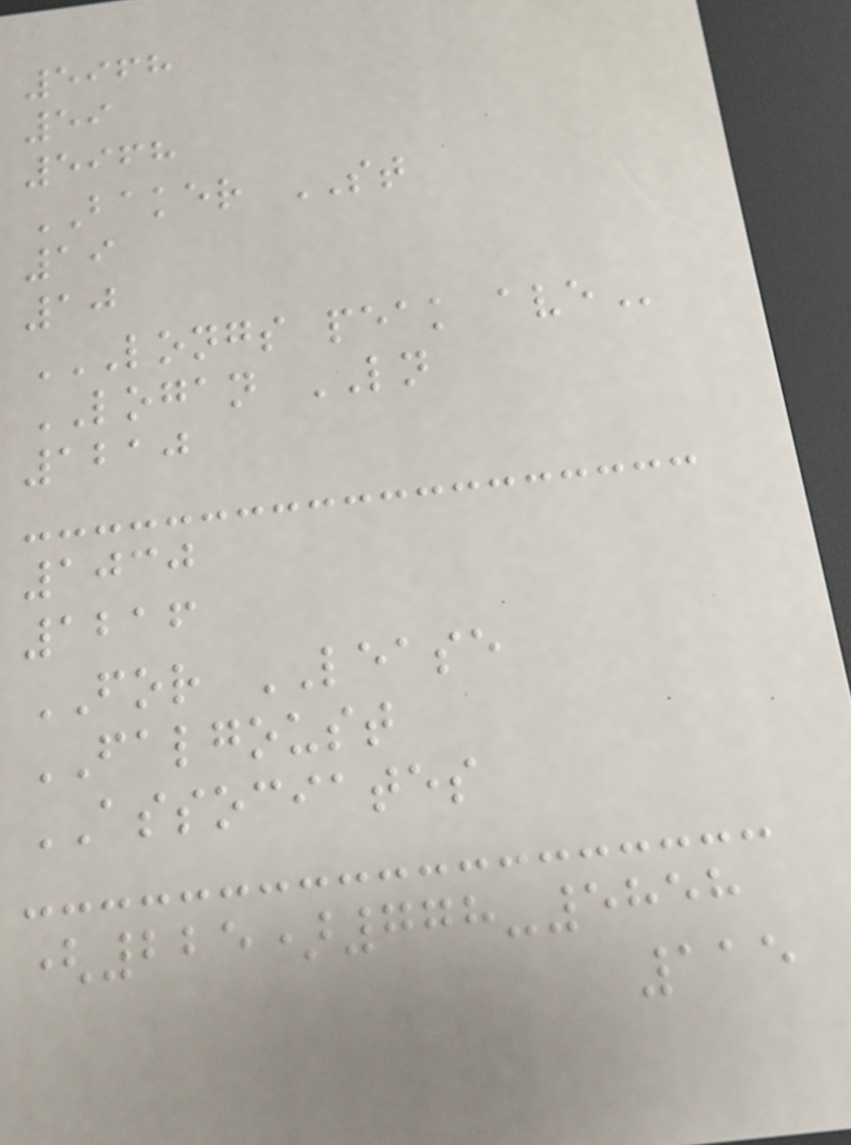5968
59
5968
BAKER ST
19
10
LONGS PEAK AVE
LOGAN LN
1210
1030
1216
FOR LEASE
FALGOUST
ASSOCIATES
(225)778-5858
115
